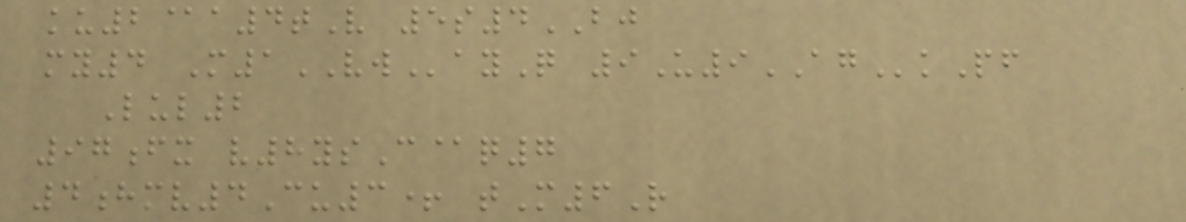ku2@a4tV 5s4BJ
my4 M1VWayQ 9U9AGkPf
Lul2
97fx v8ysC@q7
4hmv4Cu3+ tM6R
